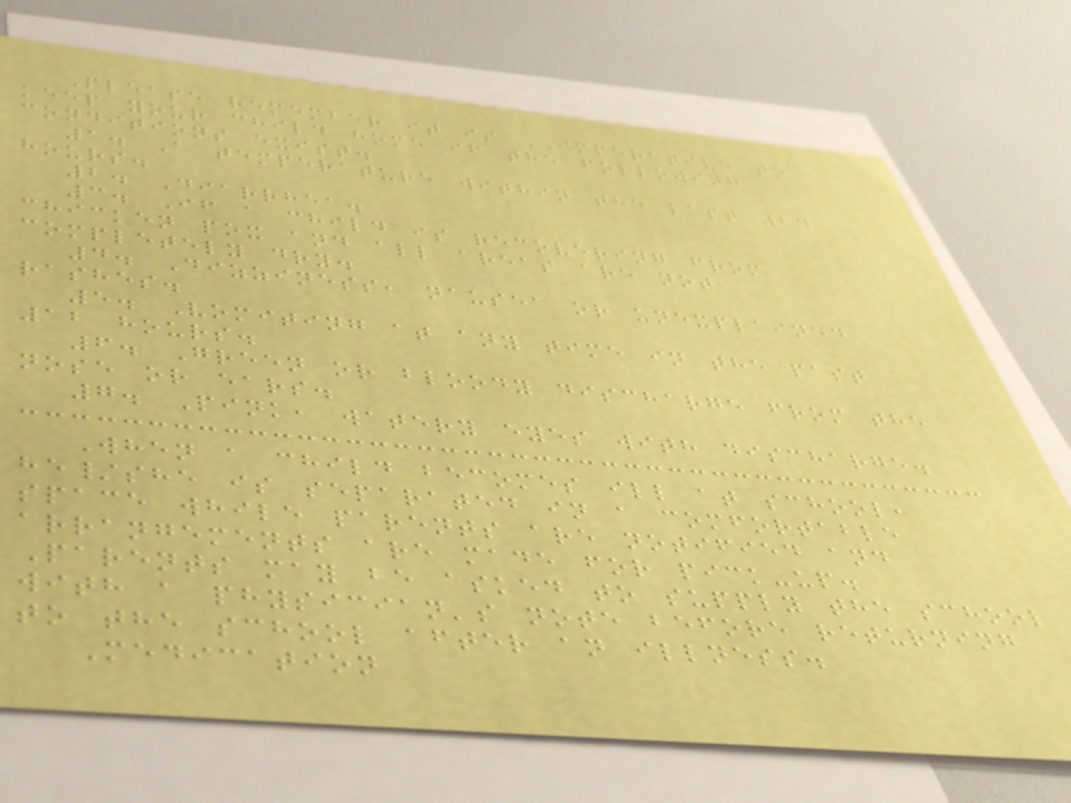Please remember it is IMPERATIVE to
keep your child home if the following
conditions exist.
1. A temperature within the last 24
hours.
2. Diarrhea.
3. If a child is recovering from
chicken pox and all areas are not
completely dry.
4. Dizziness, nausea or unexplained
rashes.
5. Vomiting at any time in the past
12 hours.
6. Green or bloody discharge from the
nose or ears.
7. Pink, watery eyes with discharge.
When a child becomes ill at school,
he/she is separated in a comfortable
space while parents are notified and
arrangements are made for pick-up.
Parents may be asked to supply the school
with a physician's note before returning
to the school after an illness.
Medication
